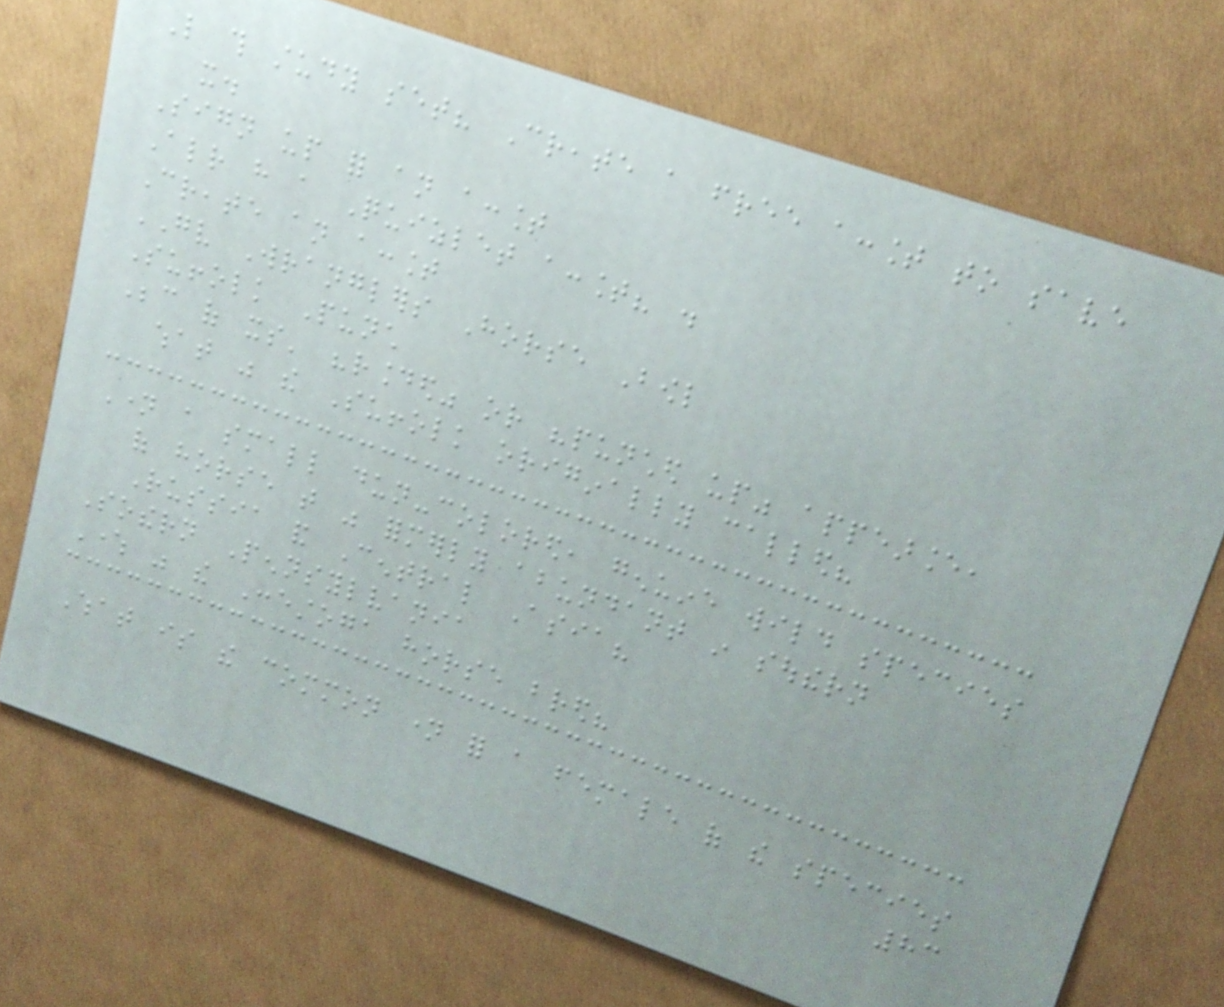Like this study set? Create a free account to save
it.
Sign up for an account
Already have a Quizlet account? .
Create an account
GV Wranglers Horse Bowl
Suffolk Punch
Because of its' "rounded" or "punched up" appearance,
what was the Suffolk originally called?
Name a small dun-colored, genuine wild species
of horse that was formerly abundant in southern
Russia and Central Asia?
Sothern Pennsylvania
Where was the Conestoga horse bred?
What is the common name for a female of the species
83
